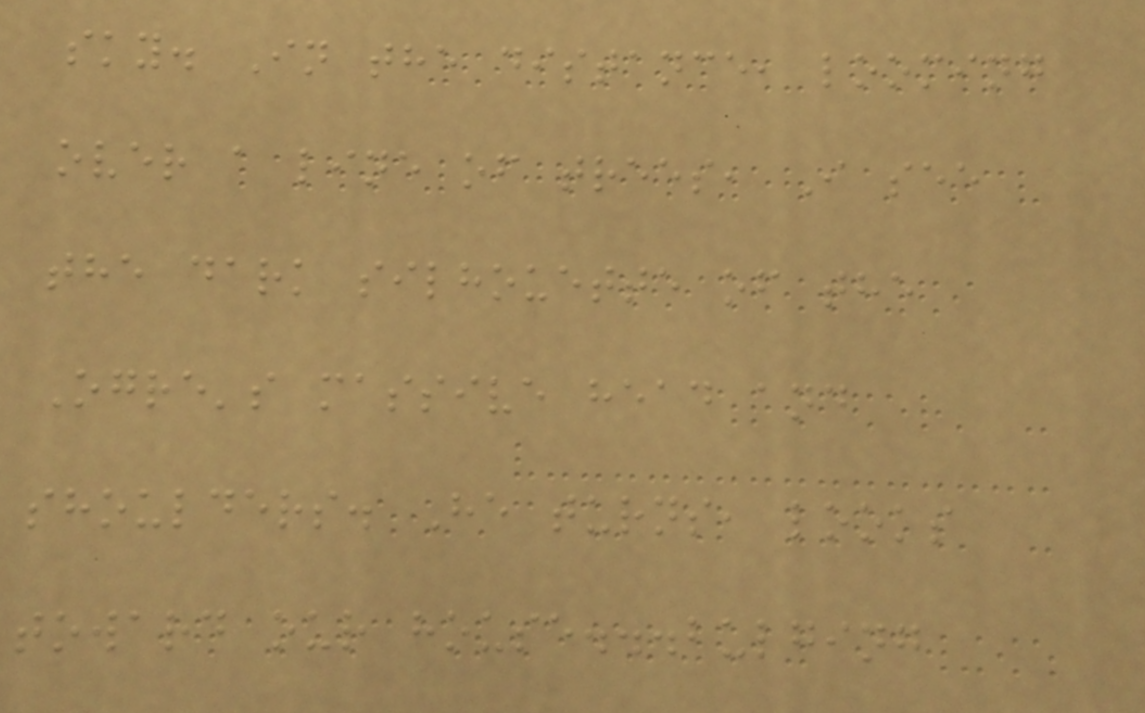sky. In the distance, looming
over a line of trees, I see
the dark silhouette of the
Ogre's massive head and
shoulders. He turns, looks
toward our house...bulging
